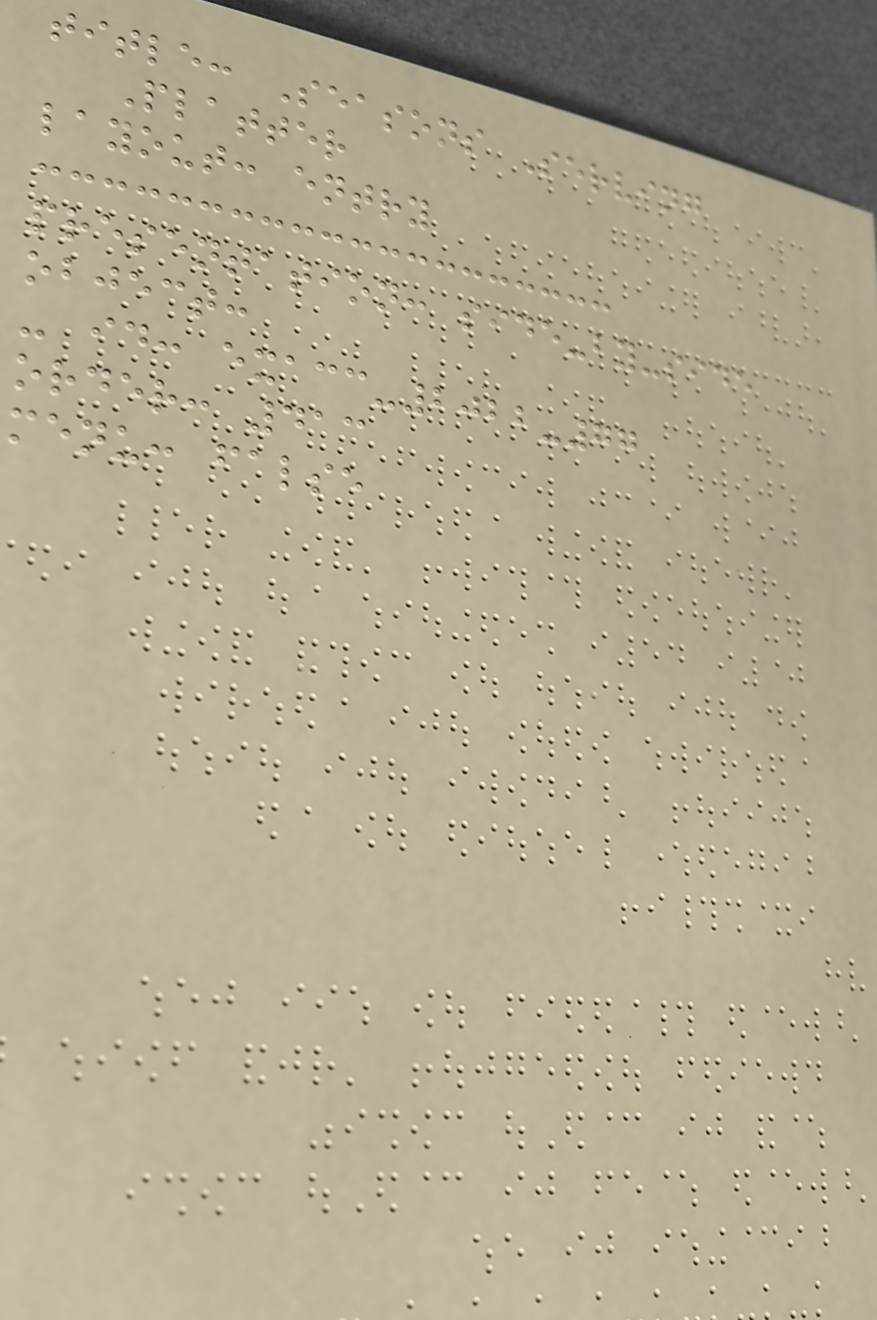title: Seasons Serving
Platter
layout: entry
presentation: side-by-side
object:
- id: exacc-2022-77
order: 413
menu: false
